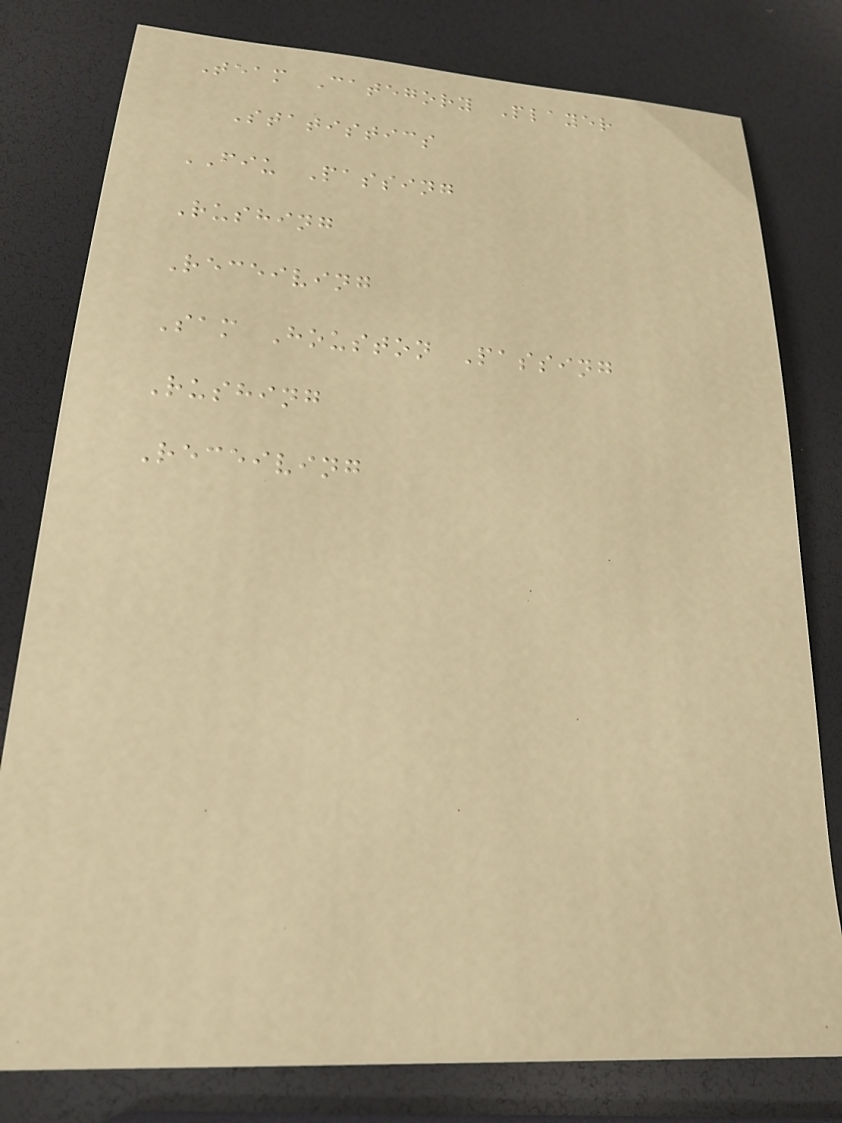Team Category Player
Statistics
FIU Passing
Rushing
Receiving
Sam Houston Passing
Rushing
Receiving
